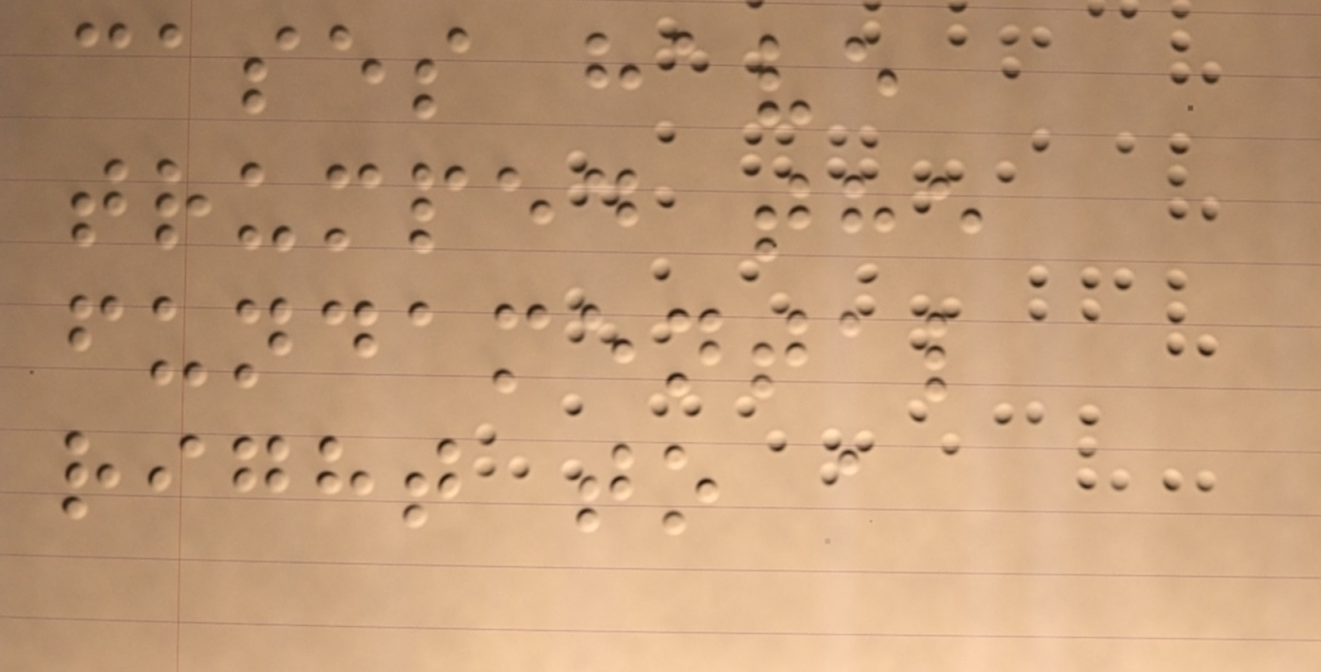cases have
trumped the
fundamental
right to a
